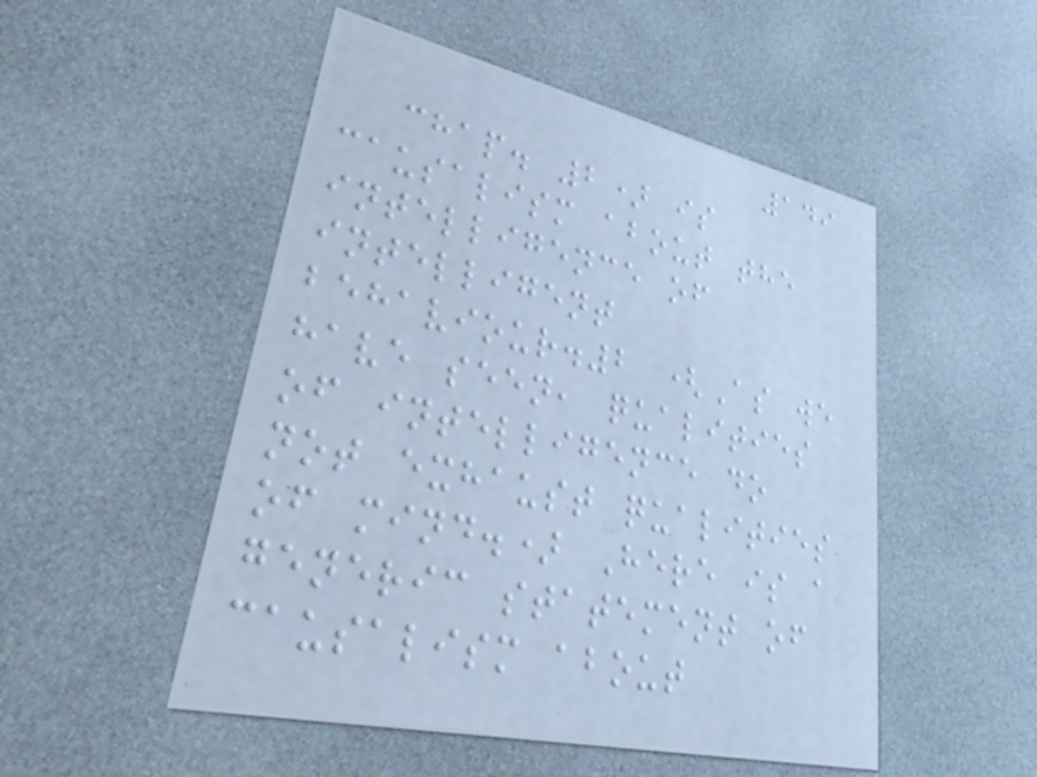149
chap. 2) is
causalism about the
intelligence of
intelligent
behaviour.2 (As we
have seen, qualities
of intelligence do
not exhaust qualities
of mind.) Here is a
generic statement of
causalism about
